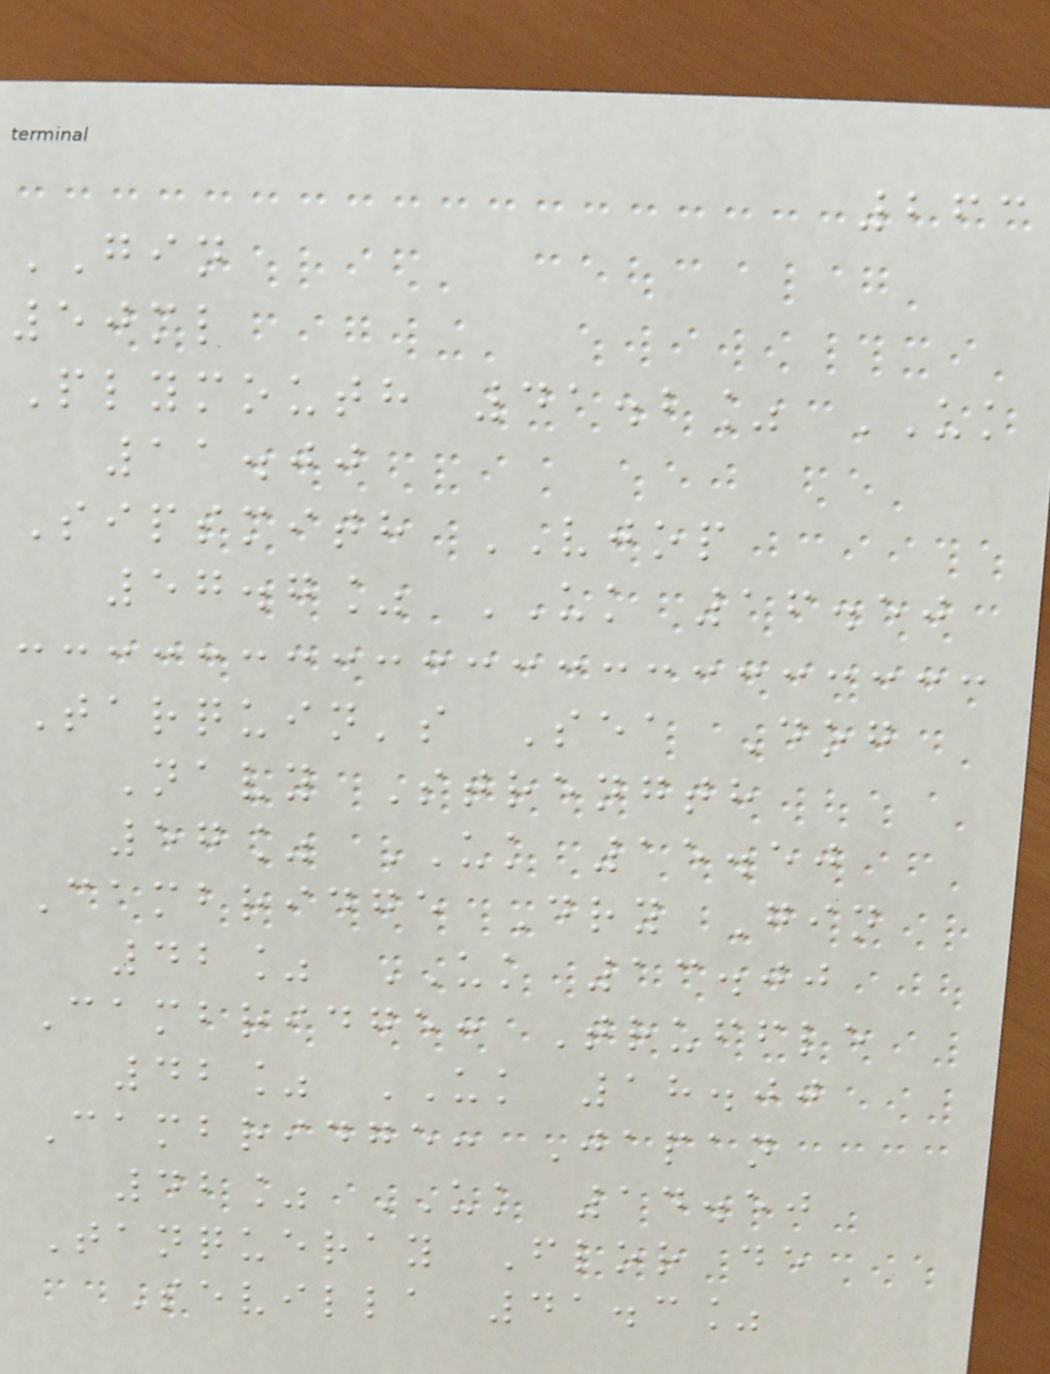263
GIN
50ml
Plymouth 41.2% UK
11.00
Sipsmith VJOP
57.7% UK 16.50
Tarquin's Sea Dog
Navy Strength
57% UK 15.50
Cambridge Dry Gin
42% UK 13.00
Cambridge: Truffle
42% UK 18.00
Cambridge: Japan
42% UK 14.50
Tanqueray Flor de
Sevilla 41.3%
